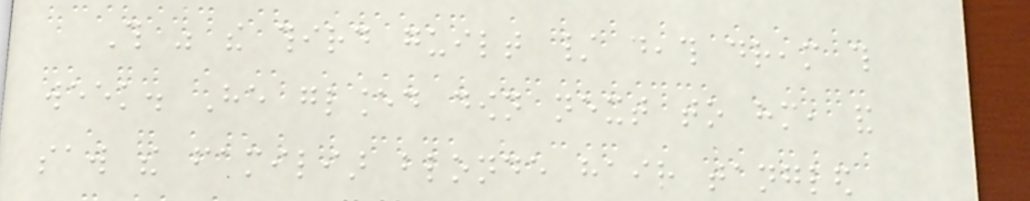This was the third guilt / death dream this
week. He glanced down next to him, and
saw the familiar blonde hair tangled
